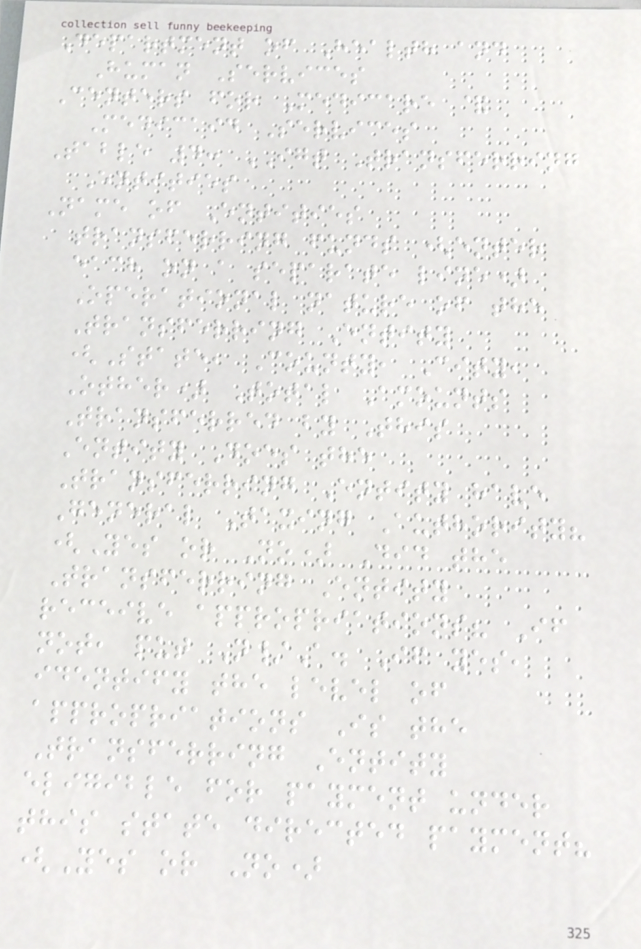Department of Health and
Human Services
Centers for Medicare &
Medicaid Services
Table 4: IGT Transferring
Entities
Name of Entities
transferring funds (enter
each on a separate line)
Operational nature of the
Transferring Entity
(State, County, City,
Other) Total Amounts
Transferred by This
Entity Does the
Transferring Entity have
General Taxing Authority?
(Yes or No) Did the
Transferring Entity
receive appropriations? If
not, put N/A. If yes,
identify the level of
appropriations Is the
Transferring Entity
eligible for payment under
this state directed payment?
(Yes or No)
